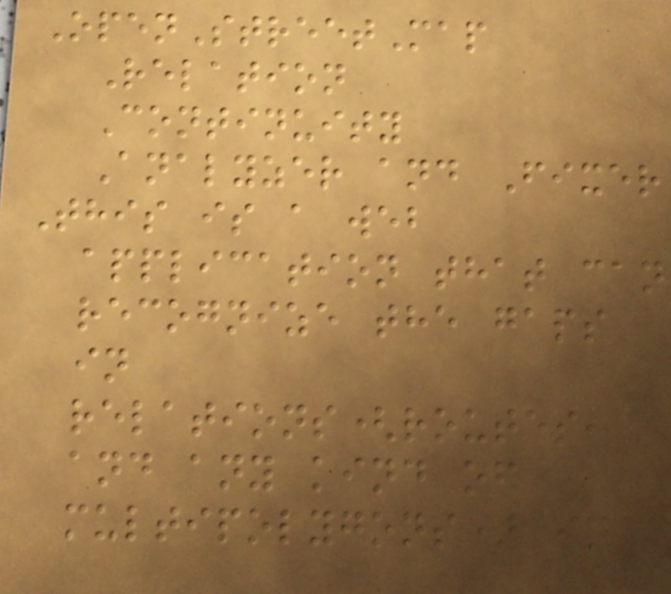OpenStreetMap
Relation
Continuity
Analyzer and Fixer
This is a web
application that can
recognize the gaps
in
relations(routes,
and any kind of
multipolygons) in
